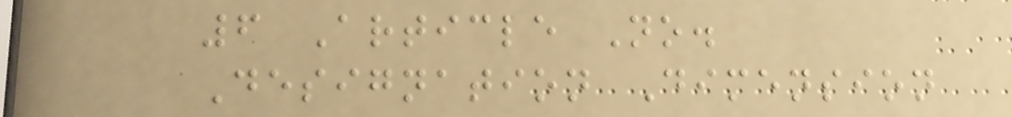6 Article No.
Designation Dimension
